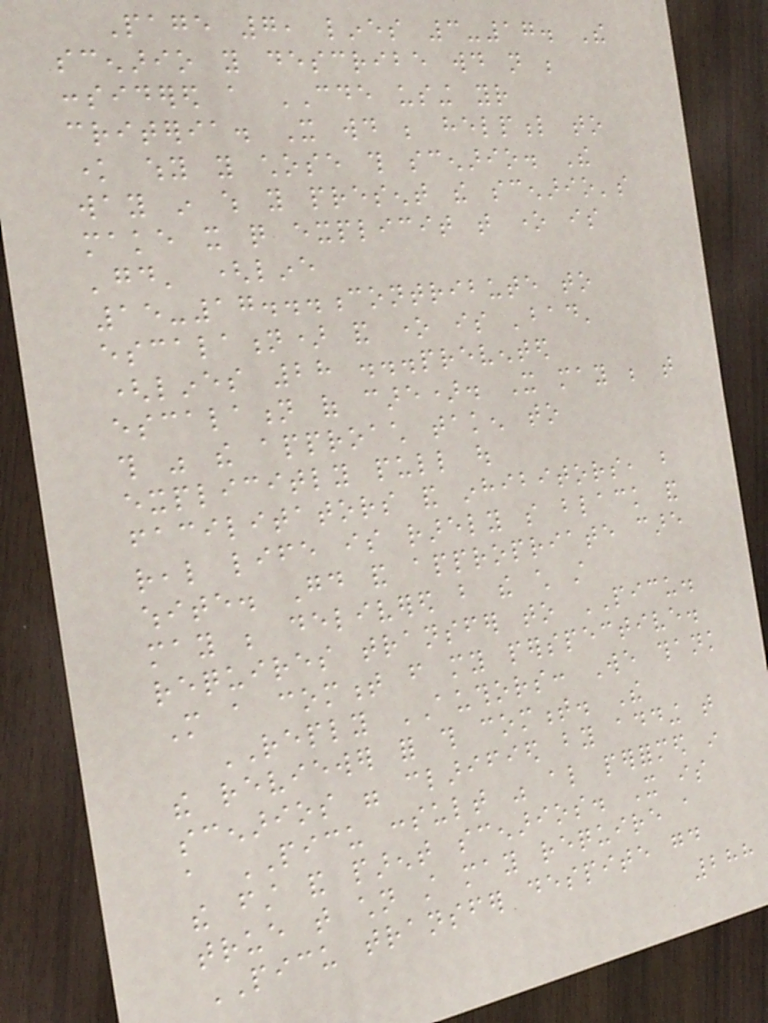Page 7, lines 3-17. The
scenario you describe would not be
considered a CDE using your
criteria. It would be helpful to
know why you chose this scenario. The
way in which you present the scenario's
make it quite explicit that one is
'good' (line
15-17...contribute to
escalation) and one is 'bad'
(lines 28 ...prevented
escalation of care). It may be that
this was the approach taken to
explicitly pull out
facilitators and inhibitors, but
real life is rarely so black and
white. Good and appropriate care
may be delivered but the child still
requires transfer to PICU.
More a comment from my perspective.
REPLY AUTHORS: We thank
the reviewer for this comment. The
scenarios were clarified by adding that
a PICU consult was also performed in
the first and parent scenarios. It is
true that children still may require a
PICU transfer despite good
288
